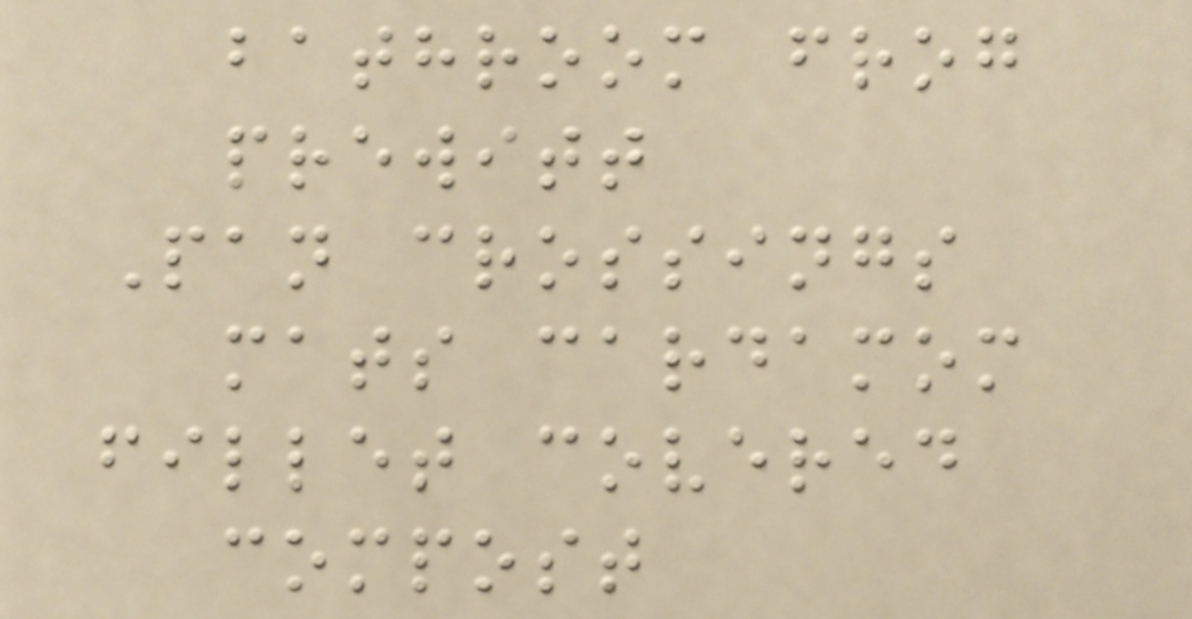bathroom frog
prewitt
Pan crossings
mats cardamom
fillet covered
compost
